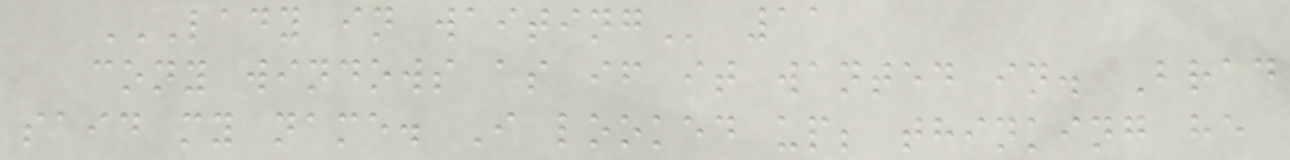LADY IN WAITING 11
cony windows as if it wanted in. Brad
said my name. I looked up; thinking he
